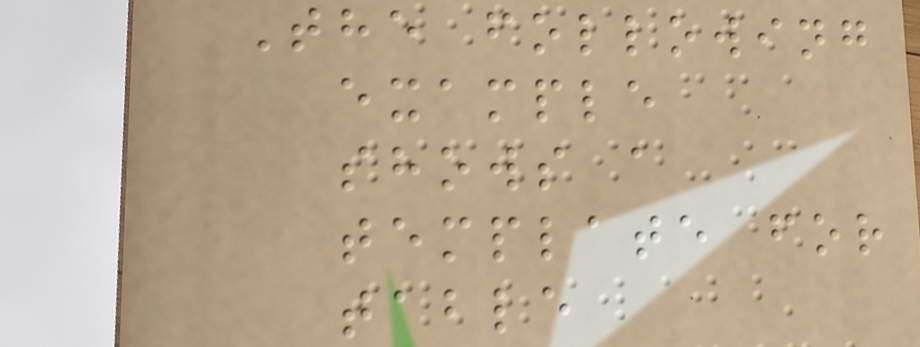The following
example
shows a
template for
table
